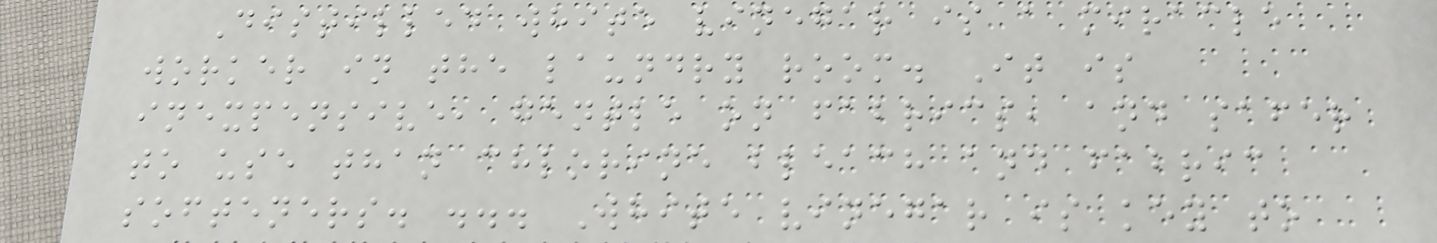Distilled white vinegar is a miracle
worker in the laundry room. It is
inexpensive, gentle on fabrics, and safer
to use than chlorine bleach and fabric
softeners. ... White vinegar is key to
